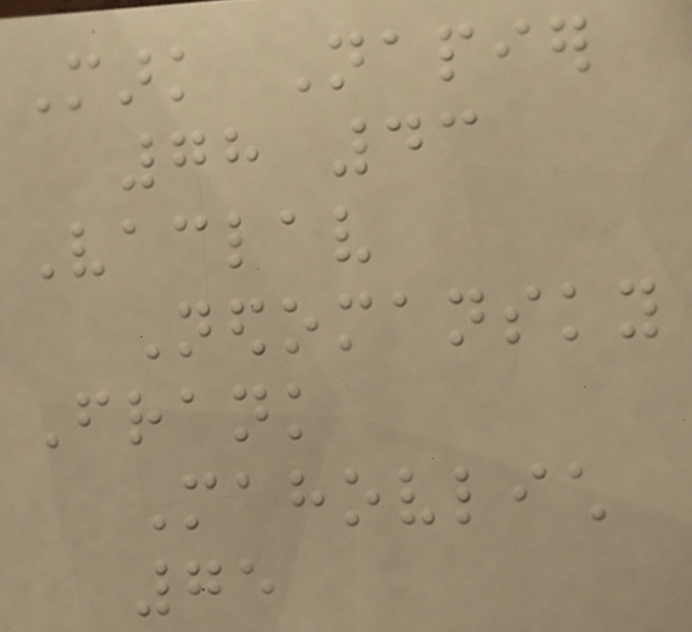Mark Napier
78 43
Vaclav
Nedomansky
Frank
Mahovlich
75
